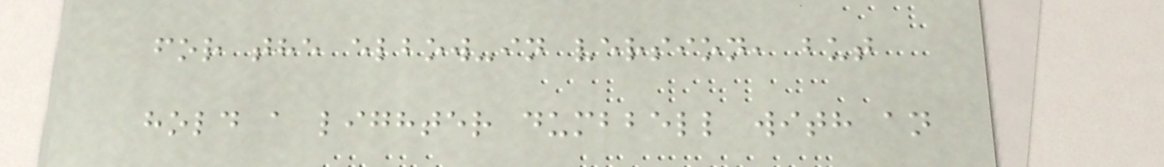for the elbow-in version, but
hold a lighter dumbbell with an
